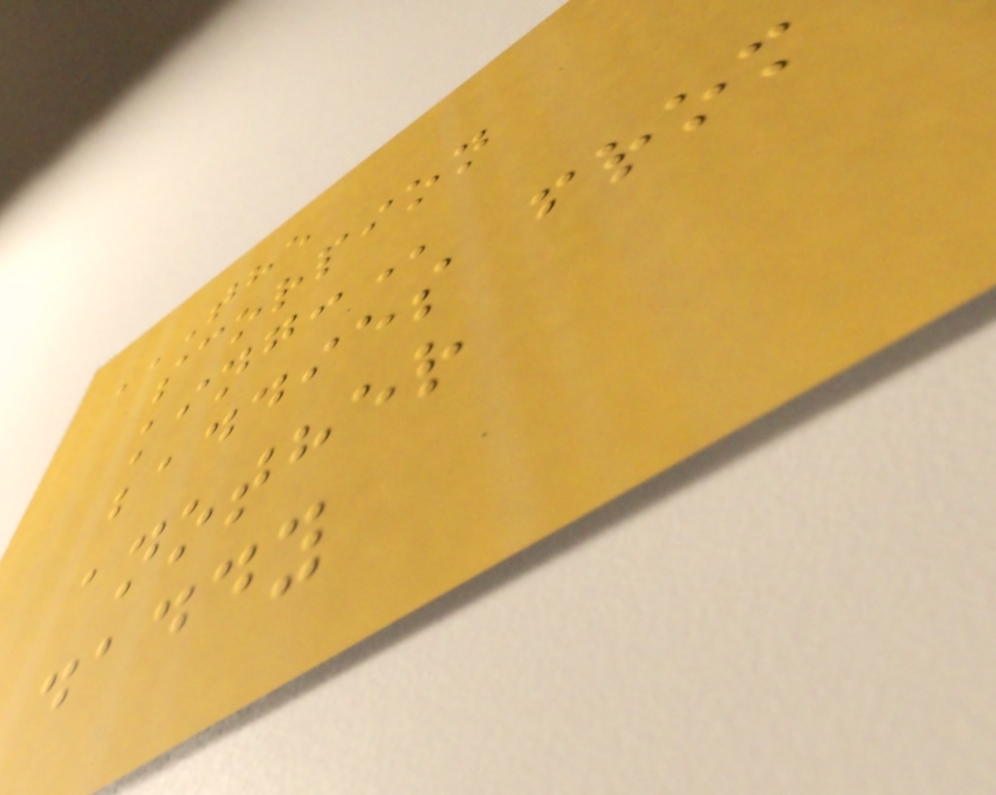THE
SCORPION
KING:
baddies from
another
daddy
